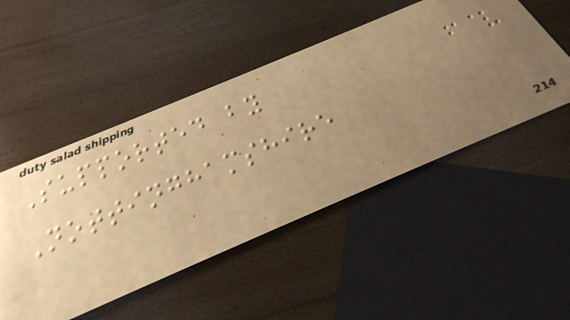Supported by
Nottinghamshire
